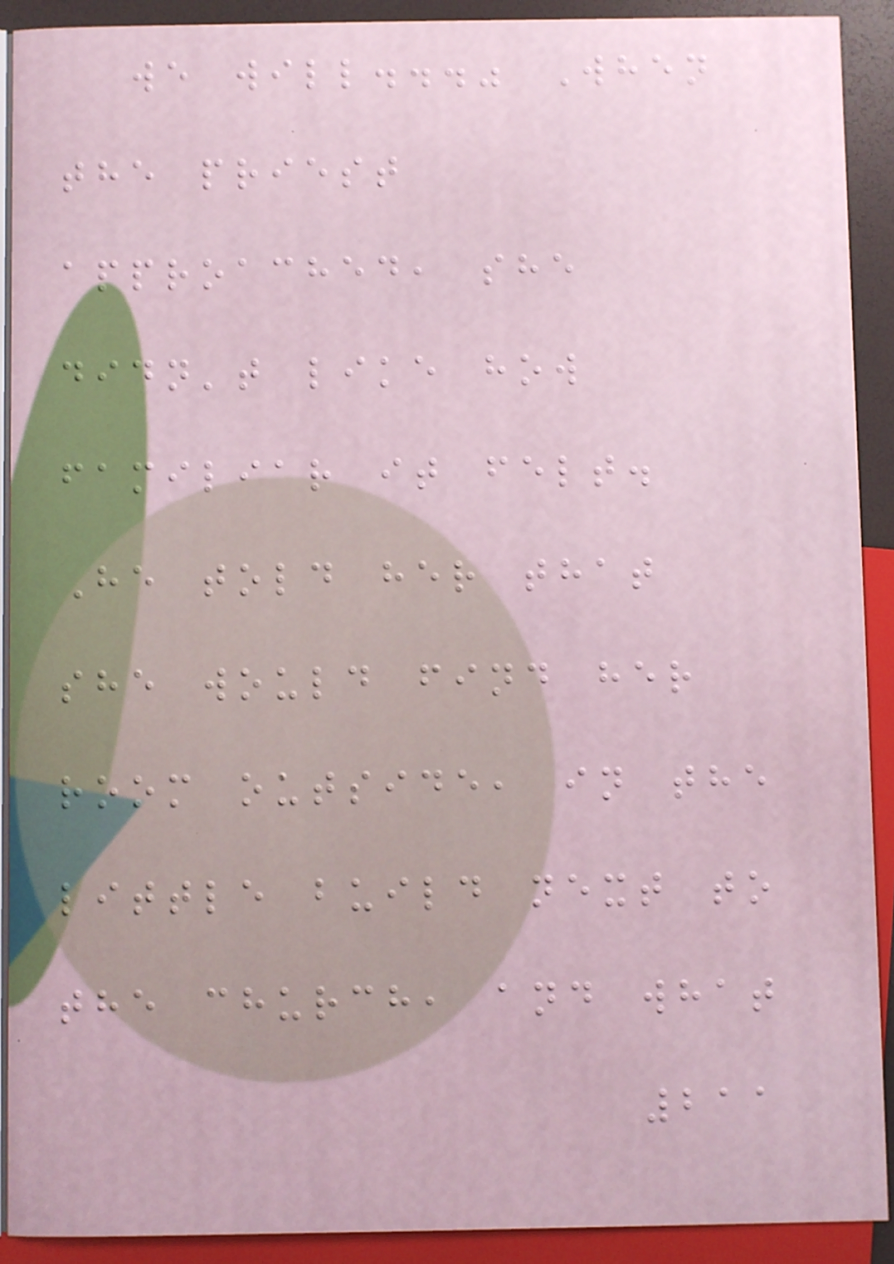we will..." When
the priest
approached, she
didn't like how
familiar it felt.
He told her that
she would find her
room outside, in the
little build next to
the church, and what
211
